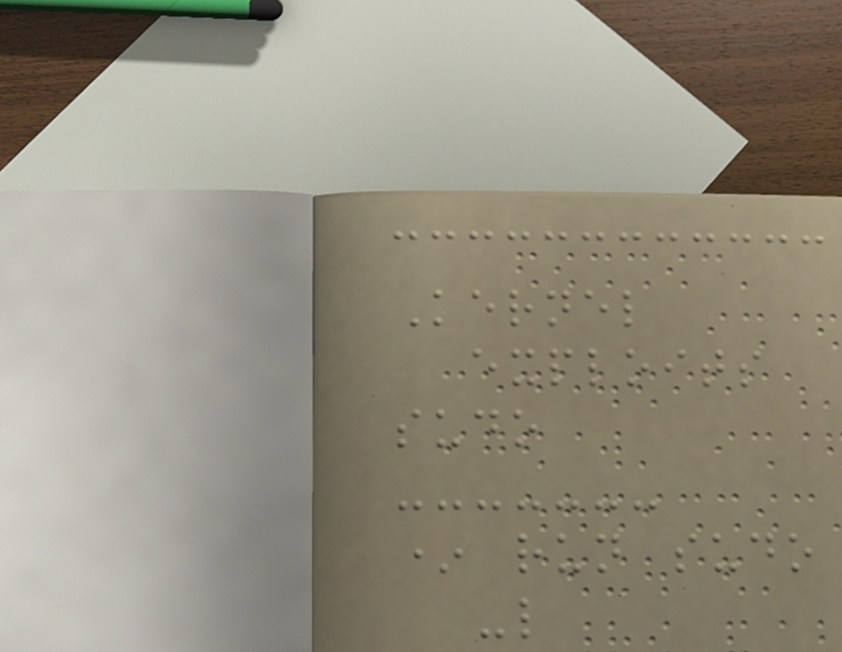Kernel
exploits
sudo
* run sudo
-l
